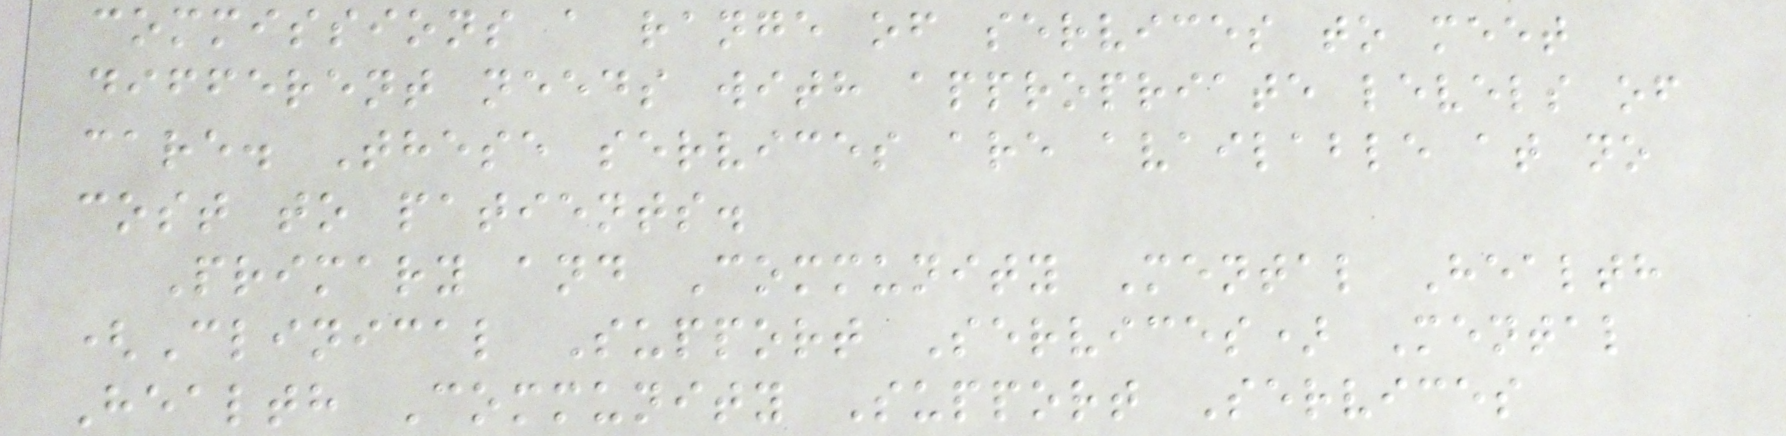commissions a range of services to meet
different needs with appropriate levels of
care. These services are available at no
cost to patients.
Primary and Community Mental Health
(Clinical Support Services) Mental
Health Community Support Services
